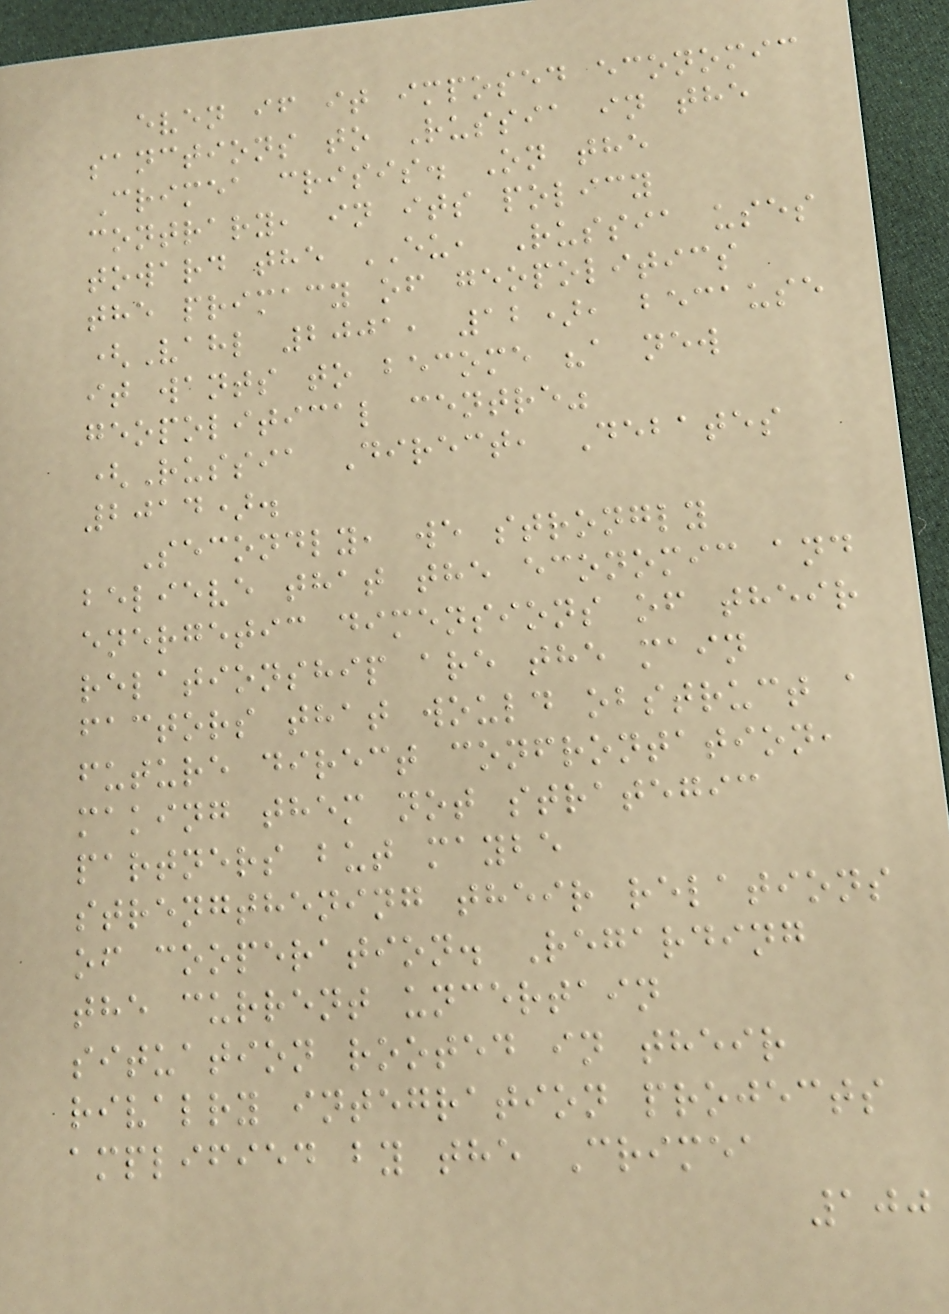even if it imposed economic
sanctions to Russia in the
Crimea crisis. On the
contrary, in its policy
toward the EU, Russia uses
the primacy of geopolitics
(Vahl 2001, 12), because
it wants to become "a new
geopolitical centre"
(Russia Direct, Debates
2014).
Secondly, we strongly
believe that the economic and
energetic dimensions of their
relationship are the main
factors that would obstruct a
future direct confrontation,
making them not strategic
partners but maybe
strengthening their relations
of cooperation. Regarding
the current uncertain
situation rooted in their
rivalry integration projects
amplified by the Crimea
100
